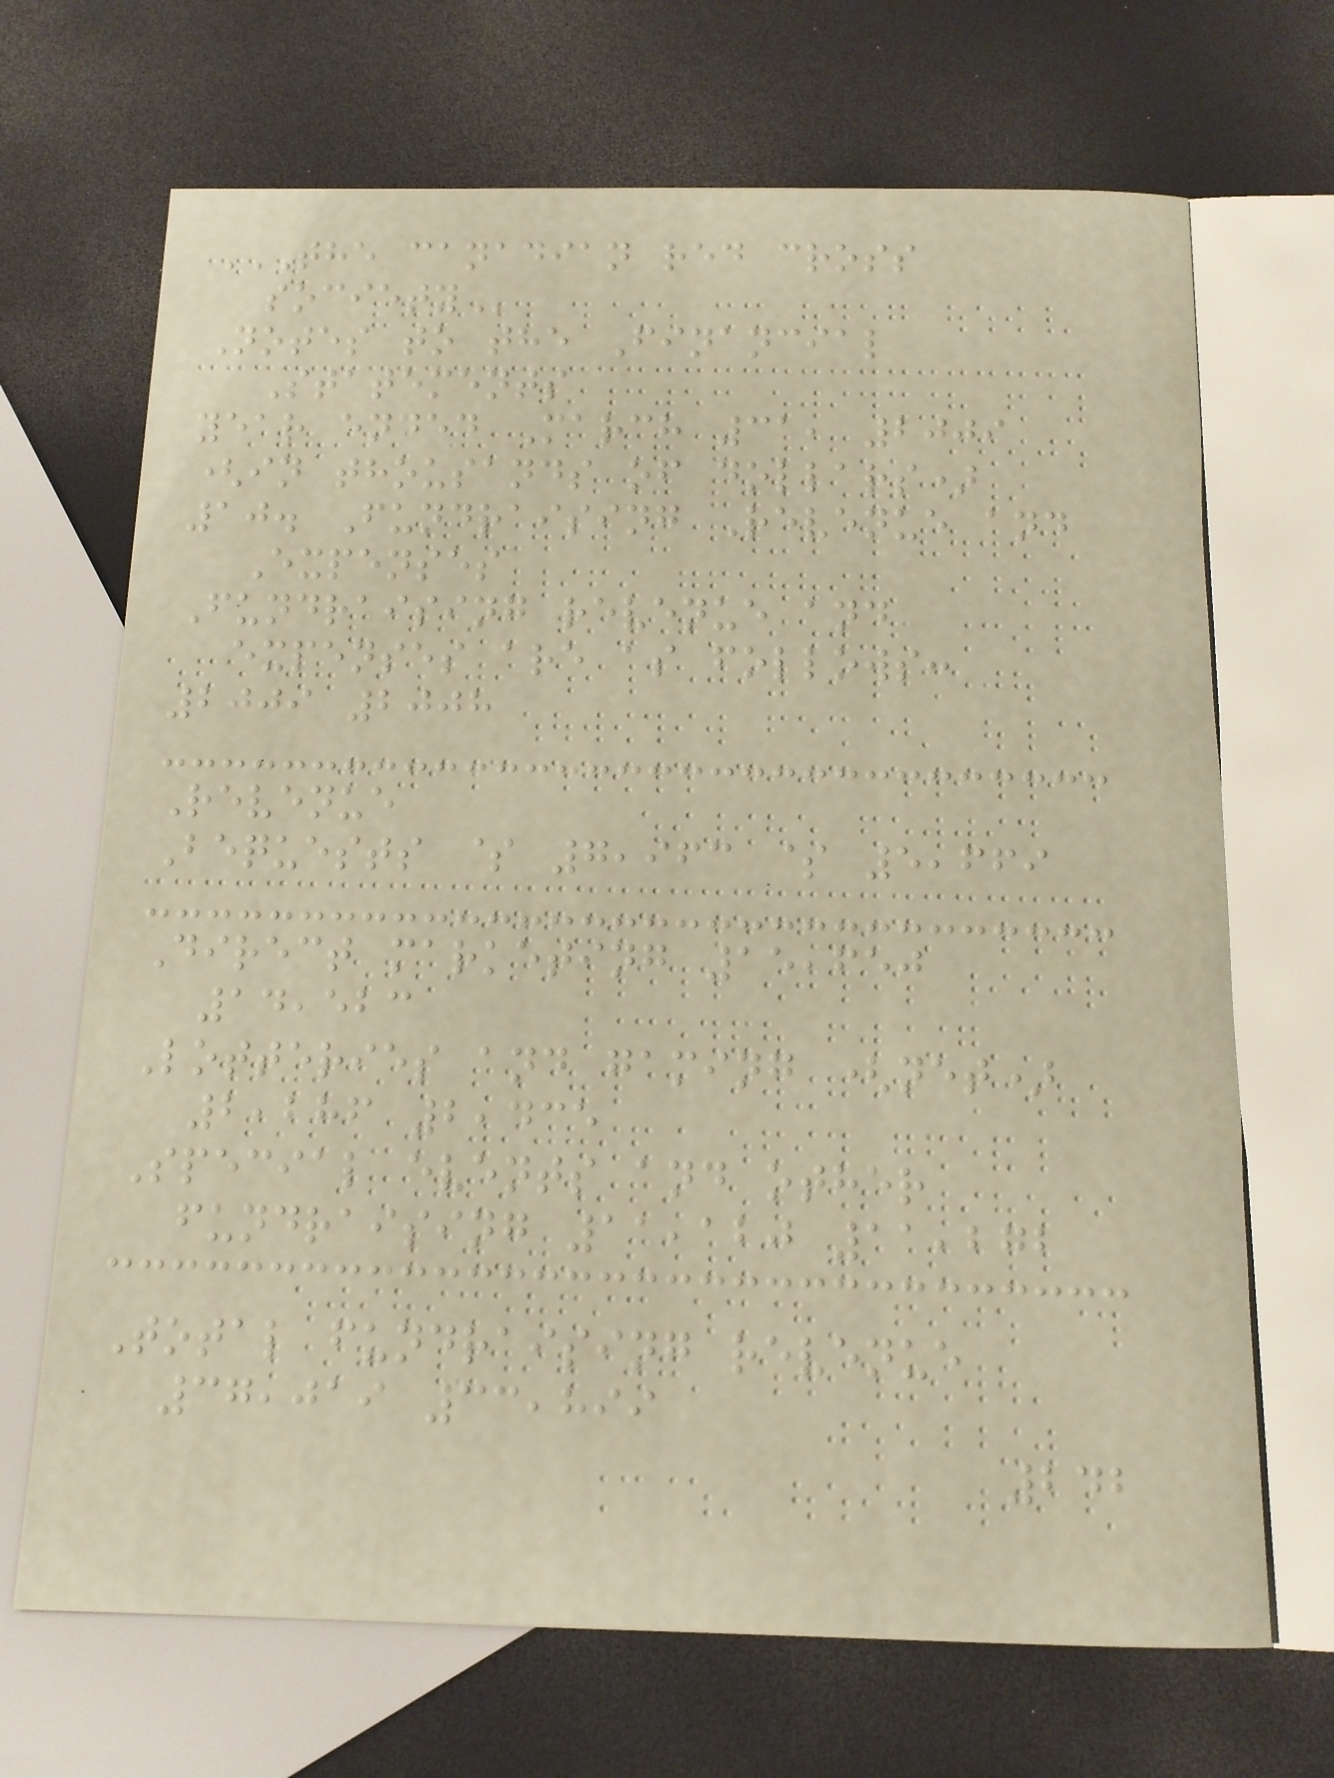THE CANADIAN RED CROSS
SOCIETY
Notes to the Financial
Statements
year ended March 31, 2009
(in thousands of dollars)
10. Fundraising Revenue and
Expenses
Fundraising revenue and
expenses are as follows:
2009 2008
Revenue
Bequests $ 7,963 $ 5,669
Direct marketing 15,650
14,523
Lotteries and gaming (net)
2,286 2,435
Special events and other
fundraising 11,120 11,272
Total fundraising revenue
37,019 33,899
242
